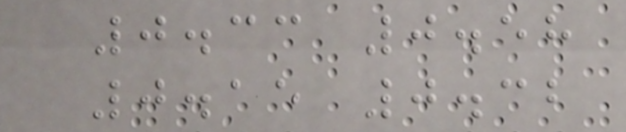0.33 0.58
0.15 0.32
